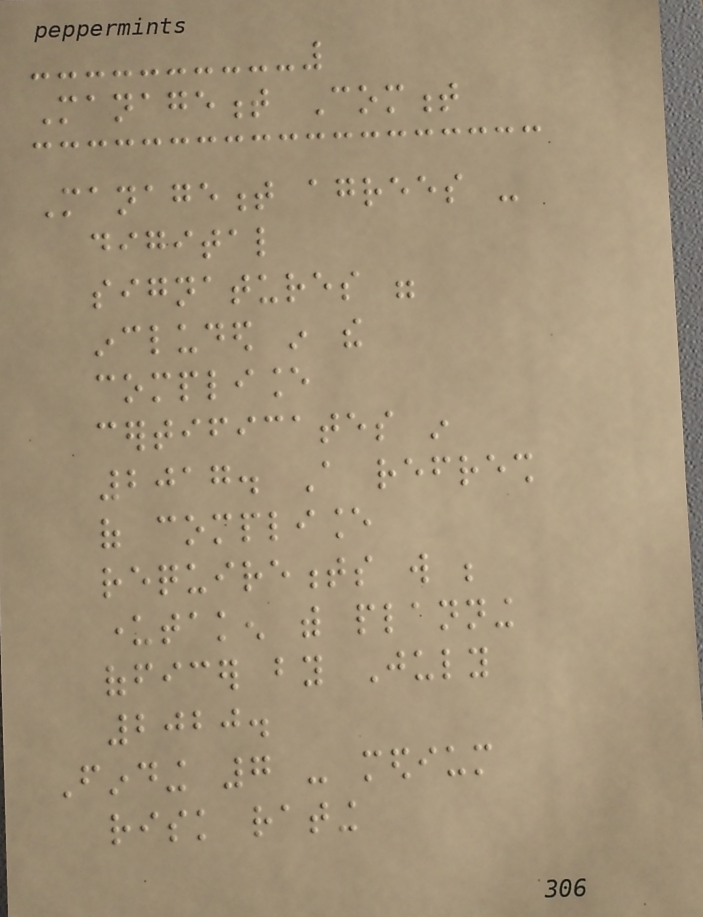Management Comment
Management agrees -
digital
signatures were
included in the
compliance
certificates in
2017. A refresh
of compliance
requirements will be
undertaken with planning
officer by July
2020.
Finding 7 - medium
risk rating
